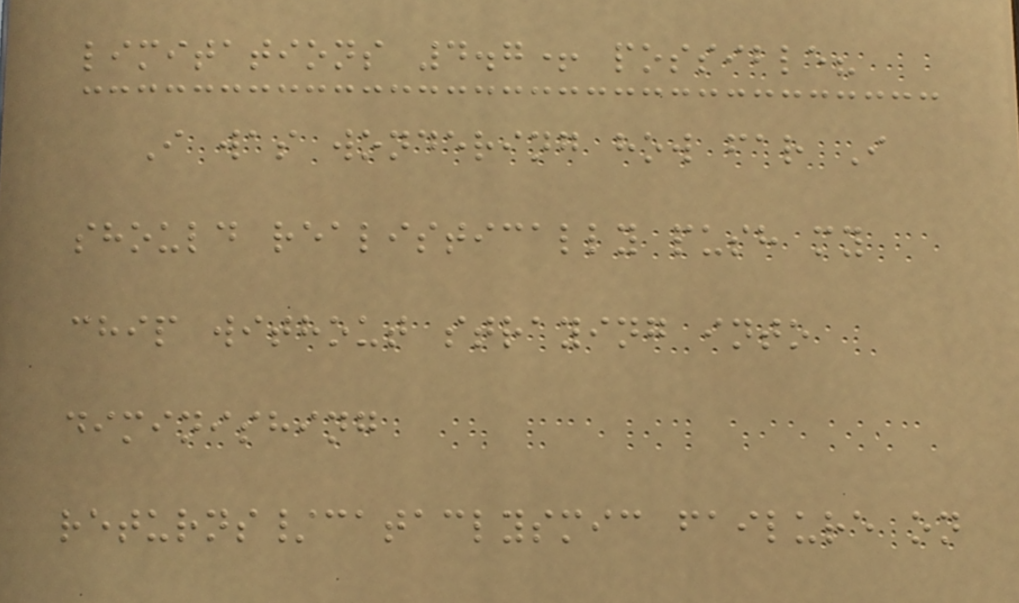limitations 4.7+ possible?
I was wondering how far I
should realistically push my
chip without straying into
diminishing
returns/cataclysmic failure on
